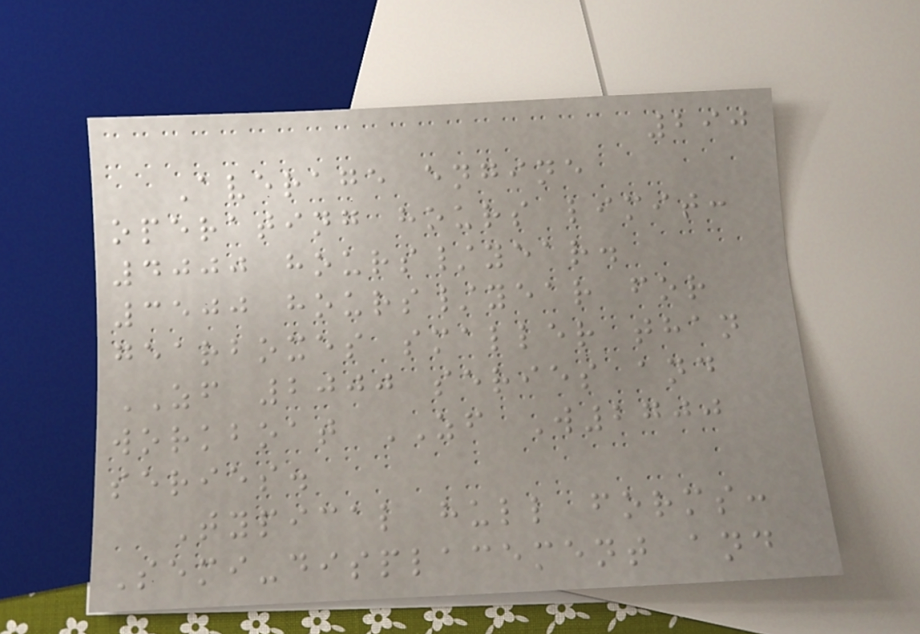290
Average engine
operating hours limit:
4000 hours/year.
3500 hours/year for
gearboxes smaller than
ZF 2000 series and
workboat ZF W2700
series.
Typical hull forms:
Semi-displacement and
